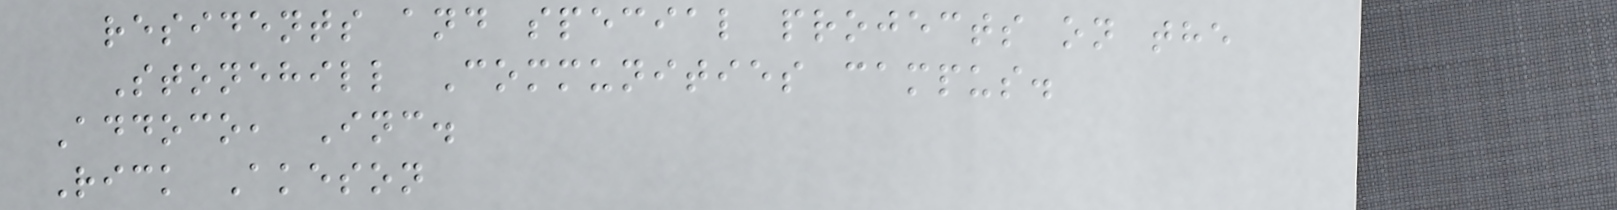residents and special projects on the
Stonehill Communities campus.
Addoco, Inc.
Rick Akeson
